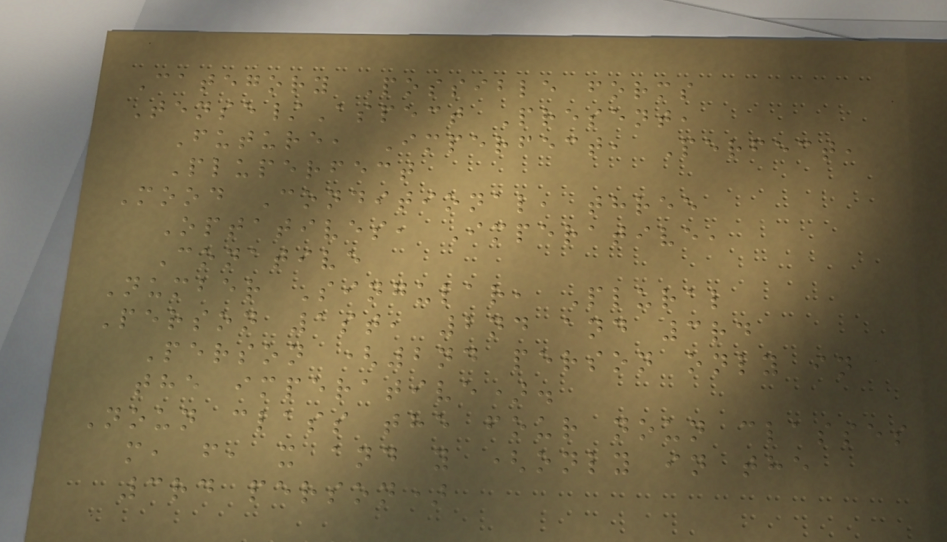Category Possible forms
Tense/Aspect Present,
Future, Imperfect, Perfect,
Pluperfect
Mood Conditional, three
Optatives, Imperative,
Conative
Number Singular, Plural
Person 1st, 2nd and 3rd
Person (2nd person only in
the imperative).
Noun class the four noun classes
m, f, x and y (only in the
3rd person)
